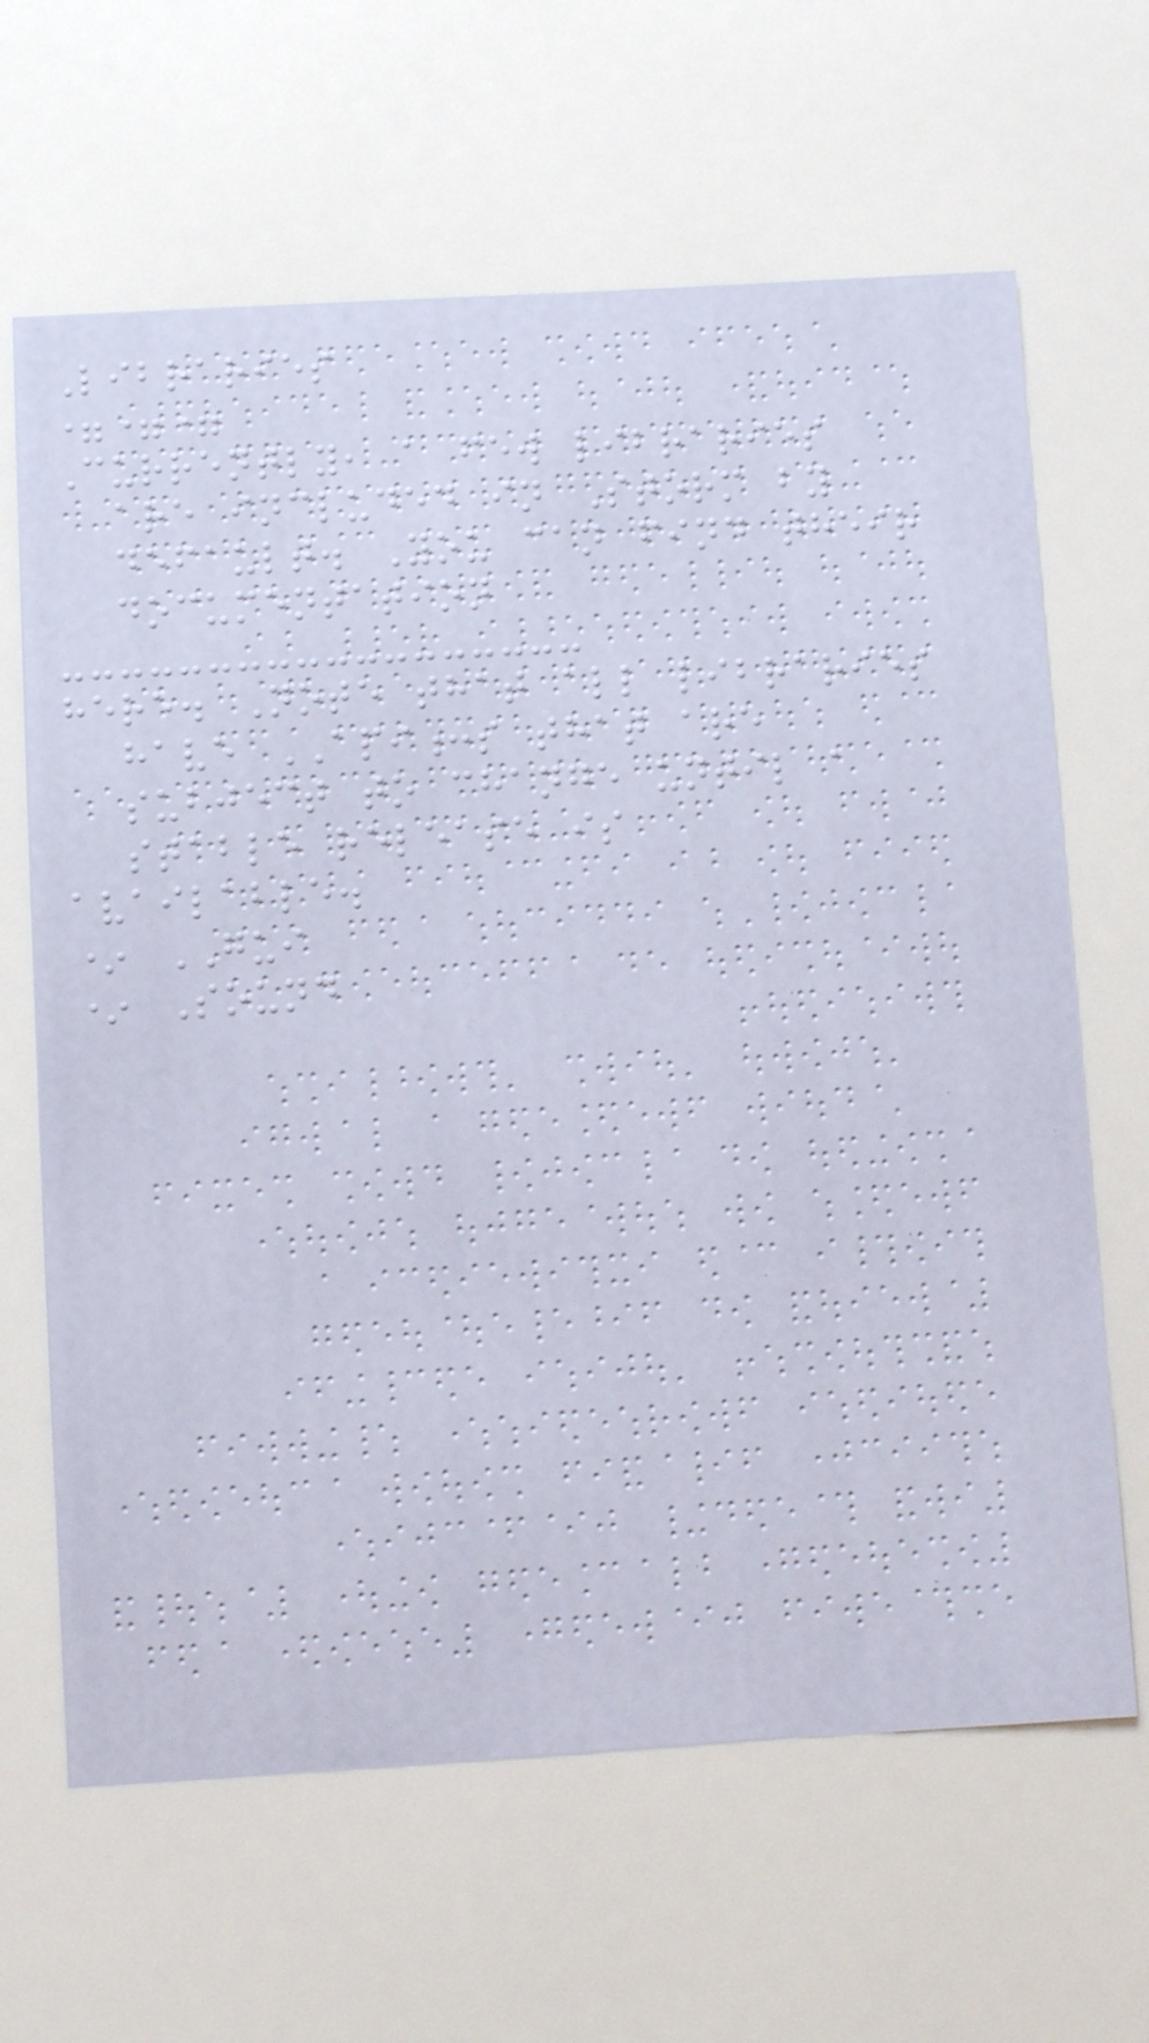Libraries
===
Currently, a few libraries
are included in Storm by
default. You can find their
documentation
here. Note that all libraries
have API:s that are
subject to change until a
stable release is
available.
* GUI
* Sound
